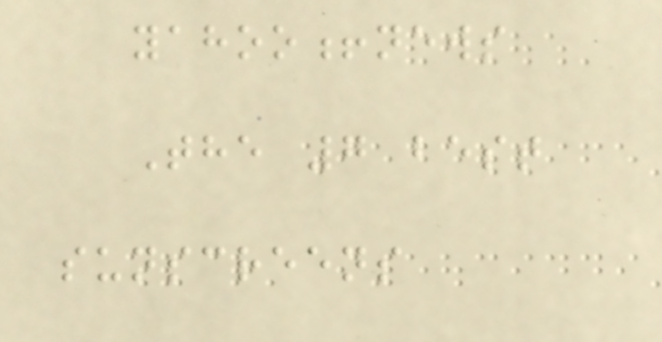yahoo!news
The 7 best
sunscreens
